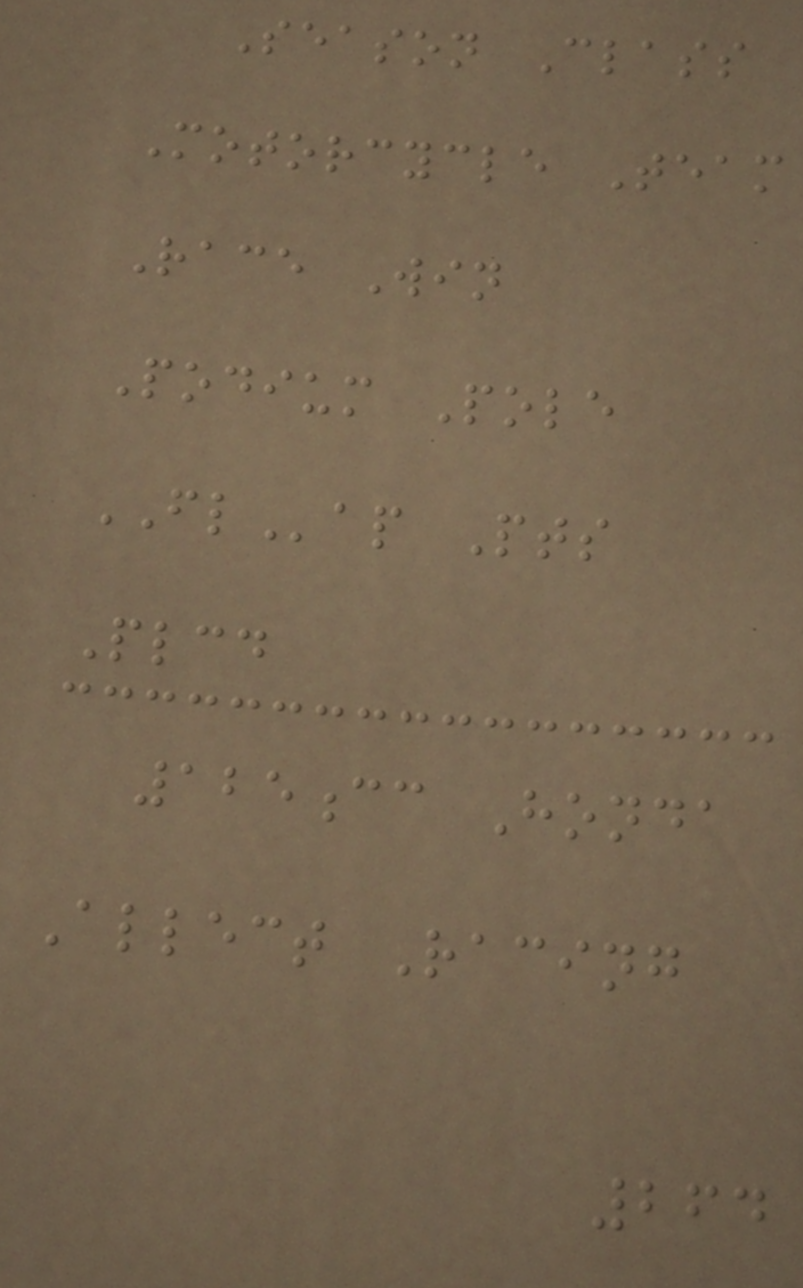Season Class
Motorcycle Team
Race Win
Podium Pole
FLap Pts
Plcd
125cc Honda
Allect Racing
264
